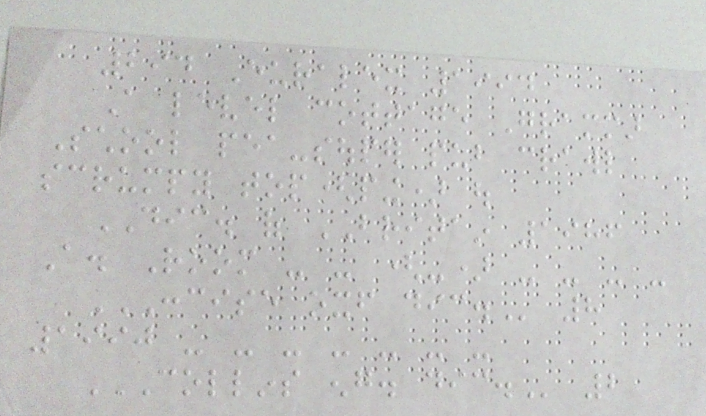294 Euralex 1994
A level cottage Grammar
School pea-souper pub crawl
scrumpy top(ping) out
DIC. of BRITAIN 1986
A. Room - - (-) - - - -
CONCISE OXF DIC. 8
1990 - - - - - - -
COLLINS ENG. DIC. 2
